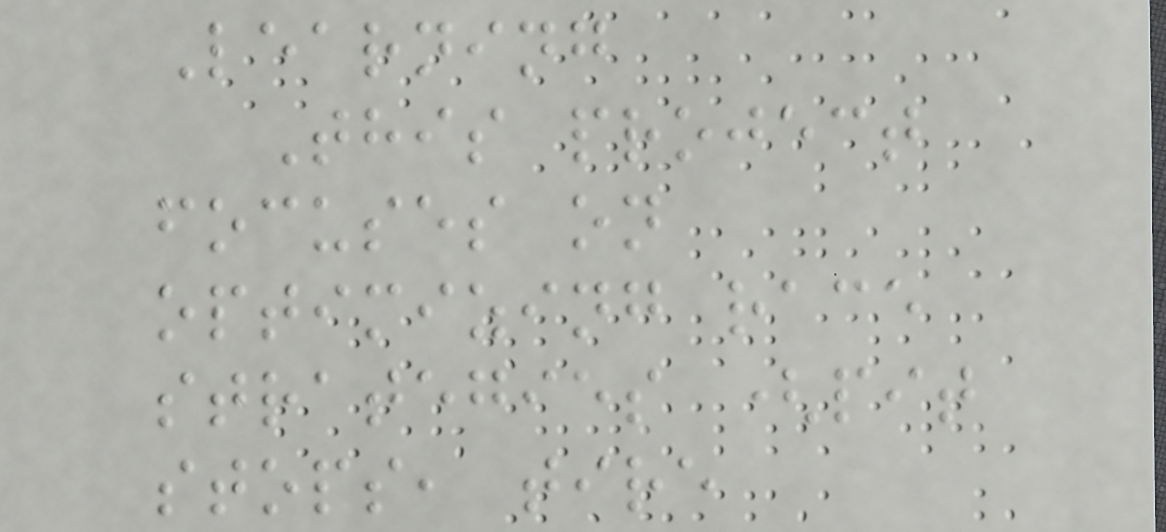Learning
This project
focuses on
optimizing race
strategies (pit
stops, tire
